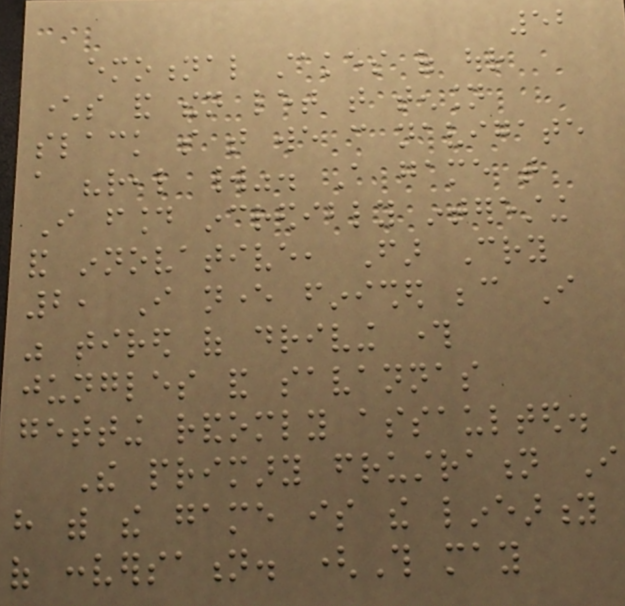52
emotional stakes of our
characters and then let that tension
slack so that we can navigate
a "real world". A game that
I found incredibly interesting
and innovative, Far Cry
2, I never finished because I
was tired of driving through
jungles and savannas
getting randomly assaulted.
The primary frustration I
have with the game is the linearity
of conversation. (This may
